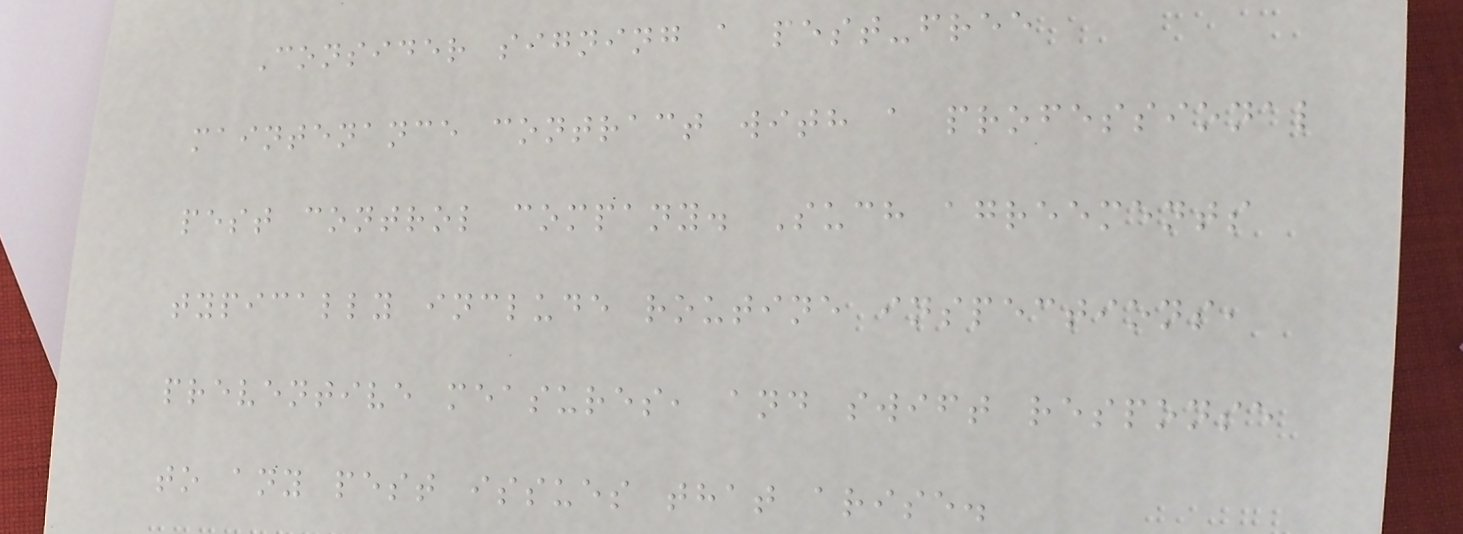Consider signing a pest-free
maintenance contract with a professional
pest control company. Such agreements
typically include routine inspections,
preventive measures, and swift response
to any pest issues that arise.
